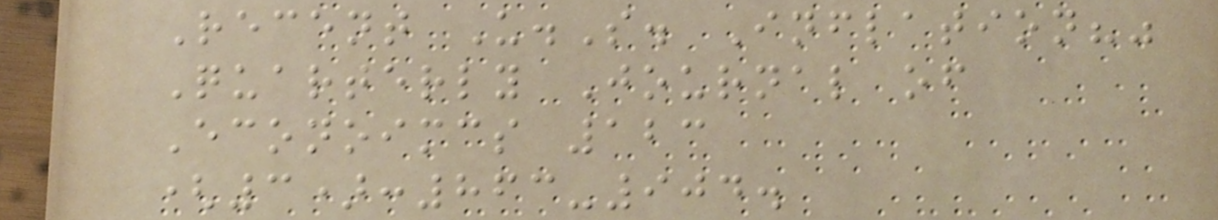Recent U.S. Inflation?"
Quarterly Journal of
Econoimcs 123
(3):863-904.
